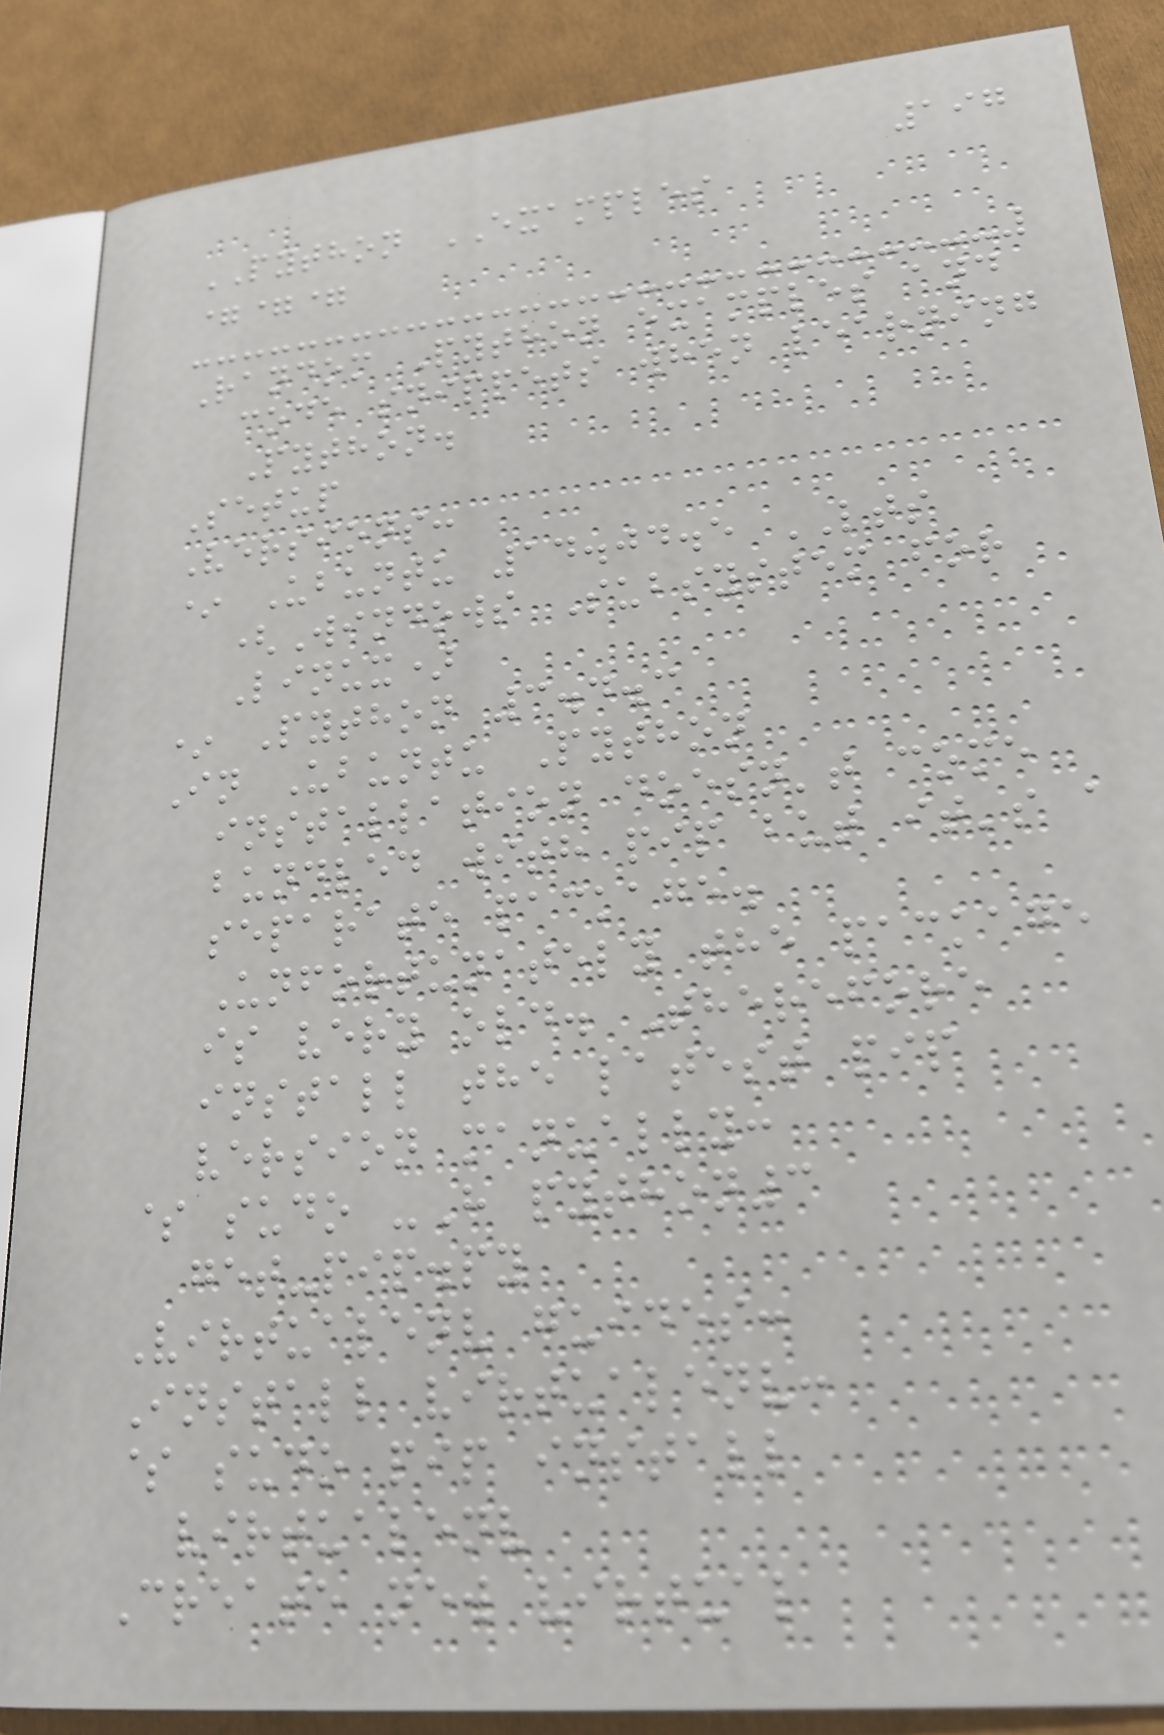197
PYTHON EXAMPLES
===
Random Python examples and
code snippets when learning
Python.
Setup
Versions:
* Ubuntu 14.04.5 LTS
(Windows Subsystem for
Linux)
* Python 3.4.3
In Ubuntu Python
installation doesn't come
bundled with pip but it's a
separate package.
Unfortunately the package
is very old. Therefore
install the latest pip
version manually:
$ sudo -H python3
get-pip.py
Virtualenv guides:
Install virtualenv:
$ sudo pip install
virtualenv
Create new virtual
